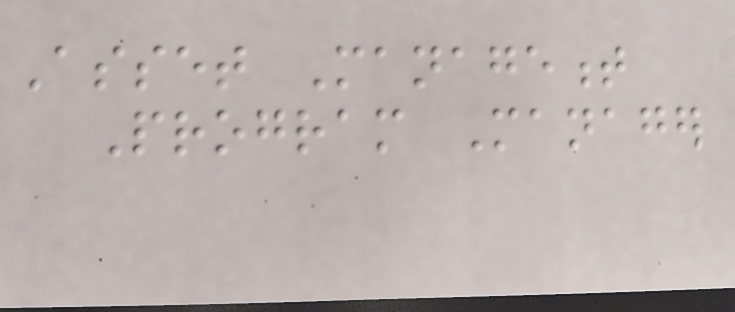Asset Management
Program Manager
